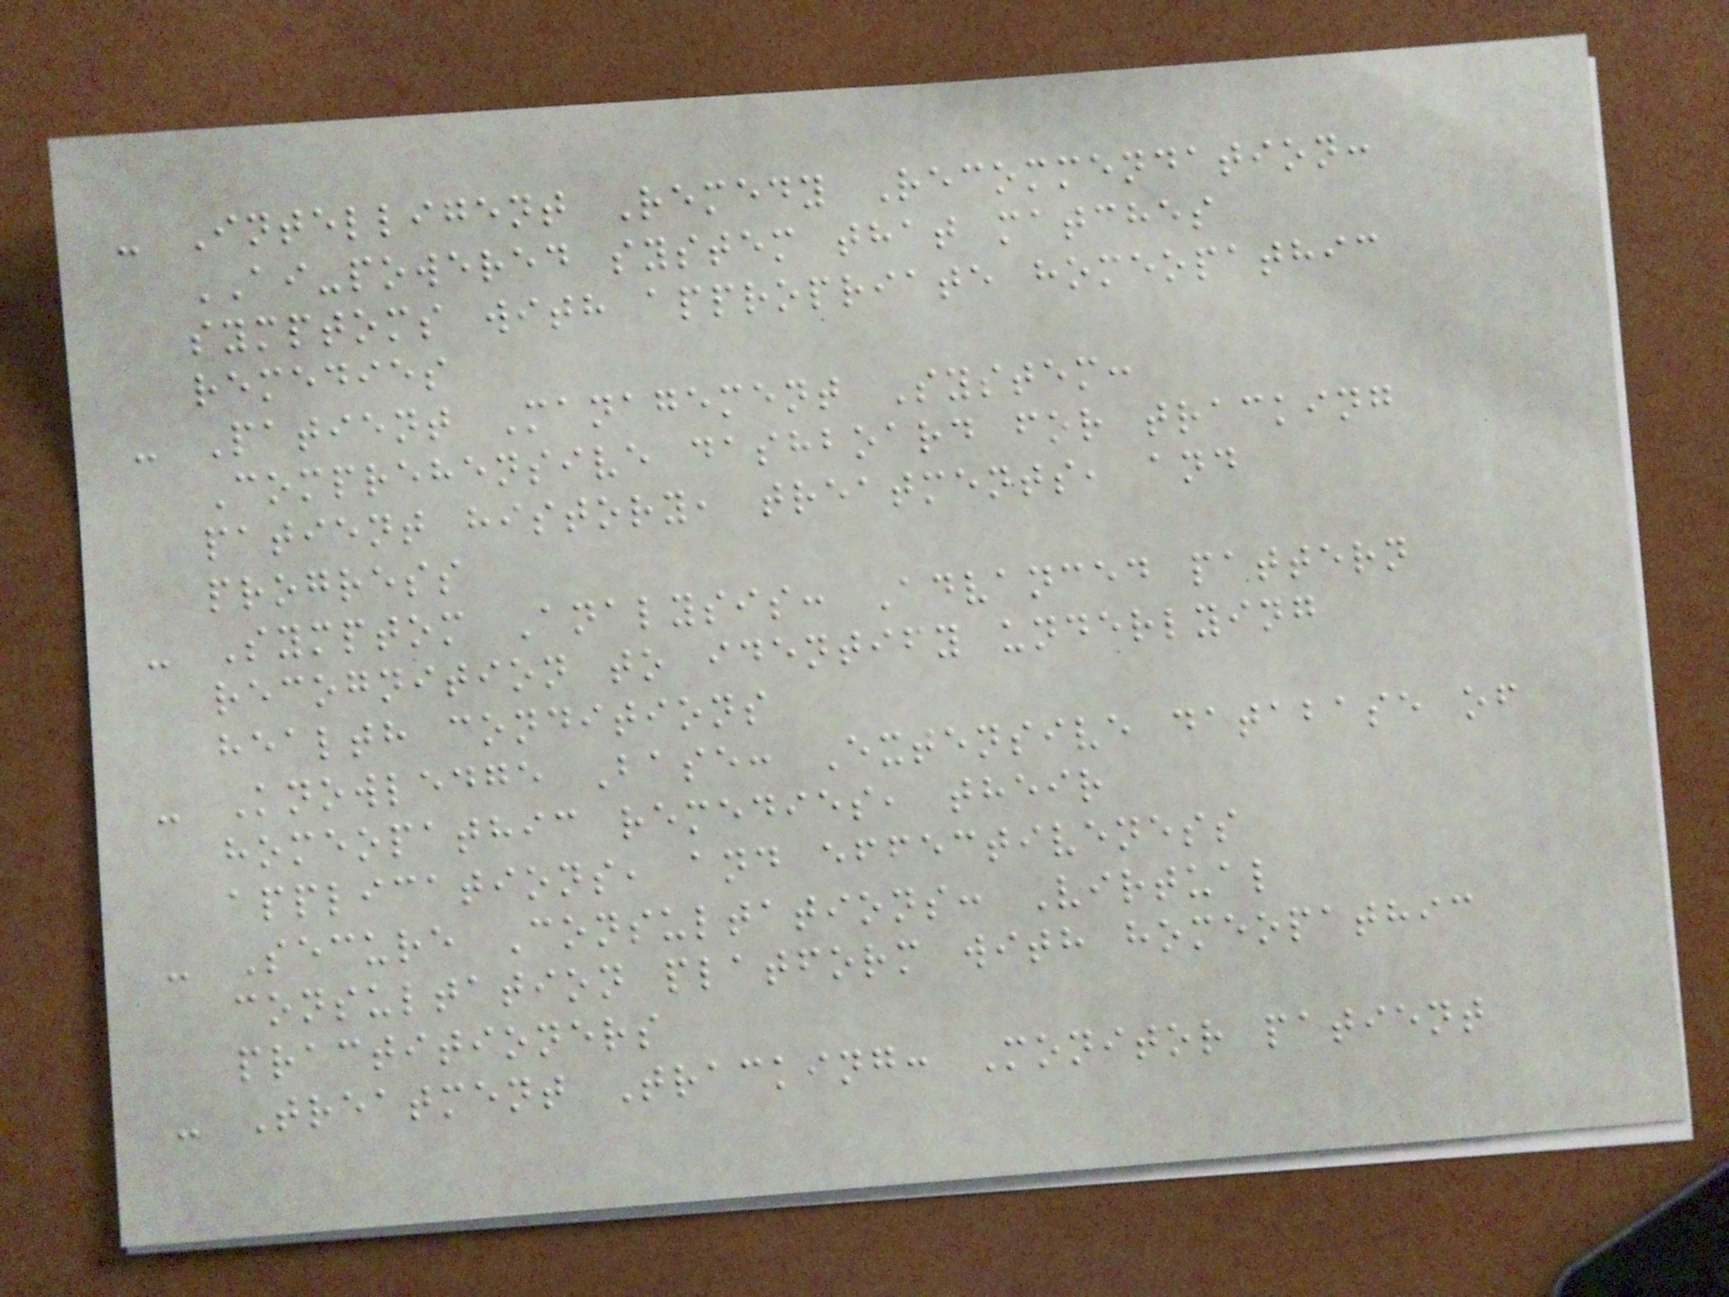- Intelligent Remedy Recommendation:
AI-powered system that matches
symptoms with appropriate homeopathic
remedies
- Patient Management System:
Comprehensive dashboard for tracking
patient history, treatments, and
progress
- Symptom Analysis: Advanced pattern
recognition to identify underlying
health conditions
- Knowledge Base: Extensive database of
homeopathic remedies, their
applications, and effectiveness
- Secure Consultations: Virtual
consultation platform with homeopathic
practitioners
- Treatment Tracking: Monitor patient
